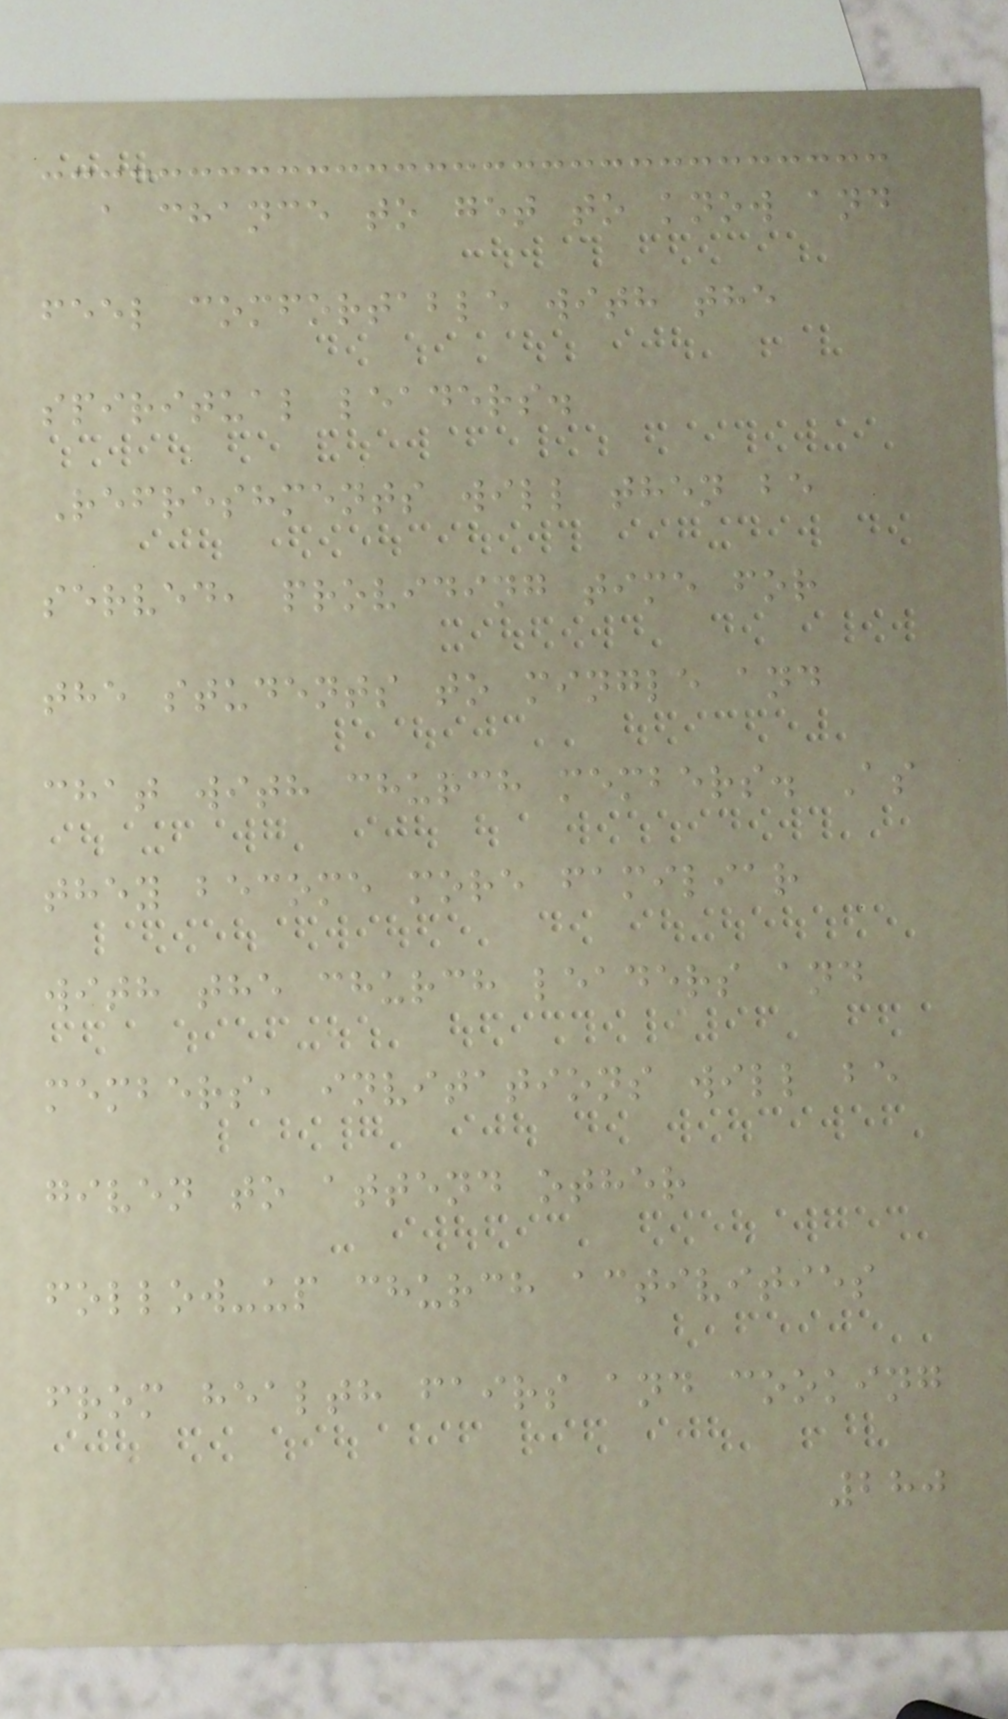a chance to get to know and
feel comfortable with the
spiritual leaders.
Refreshments will then be
served, providing time for
the students to mingle and
chat with church members. As
they become more familiar
with the church leaders and
members, invitations will be
given to attend other
follow-up church activities
from health fairs and cooking
280
